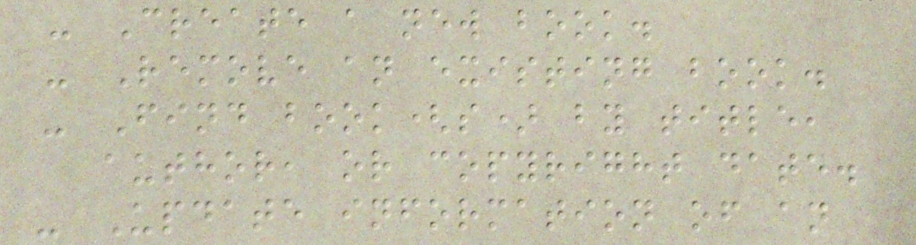- Create a new book.
- Remove an existing book.
- Find book(s) by title,
author, or copyright date.
- Update information of an
